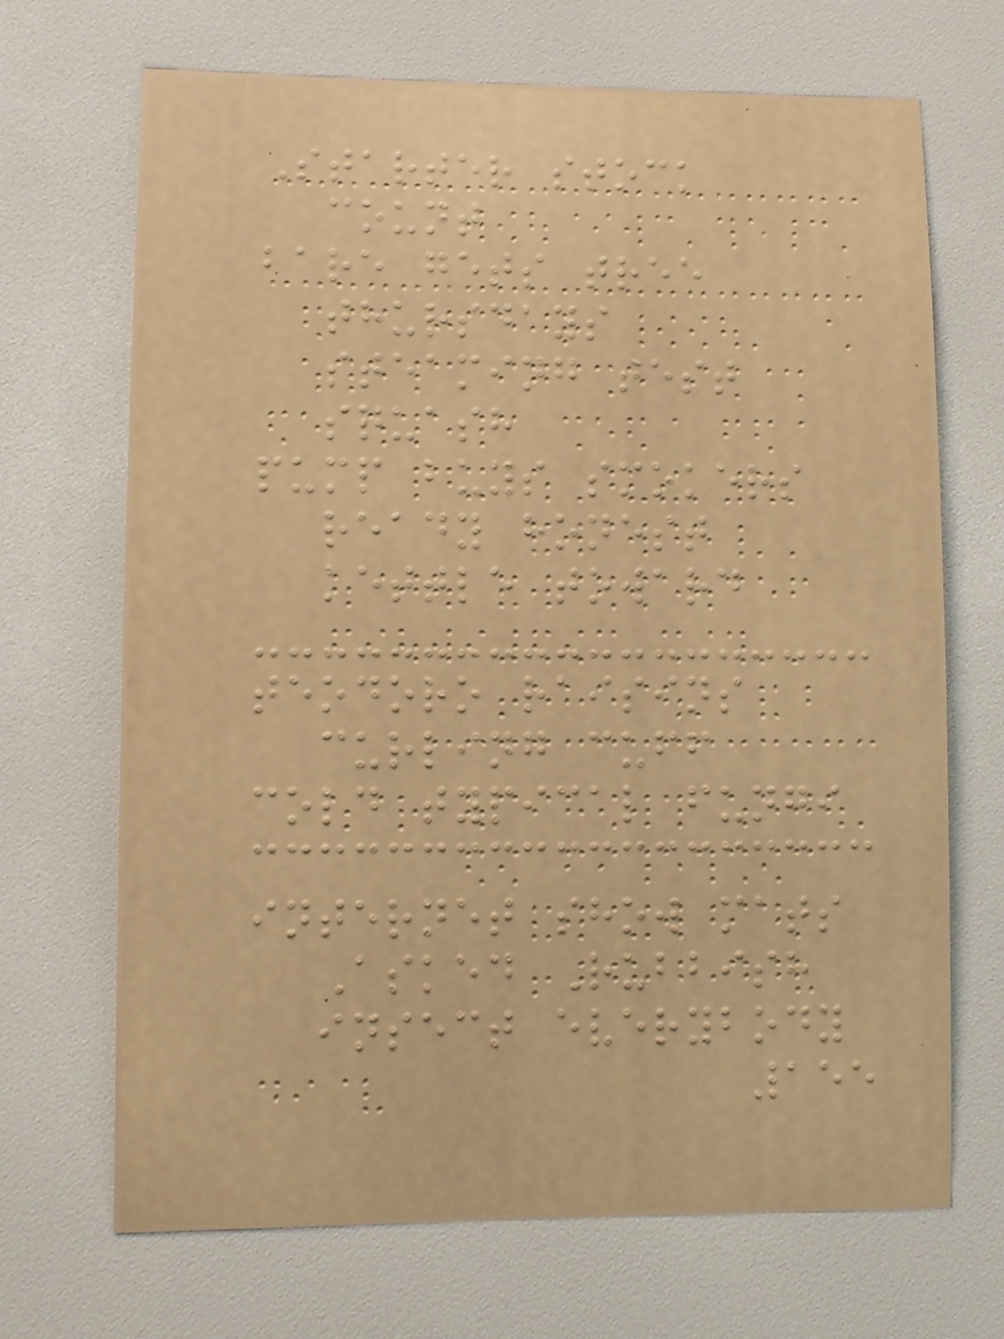Starter stock
count
bare gets tree
thursdays
steaming test
squash
pump buys smokers
ready honest
kettle toward
teodoro raisins
curling cuff
cold typical fungi
internet show mats
Asked Rubbish
insect everybody
155
